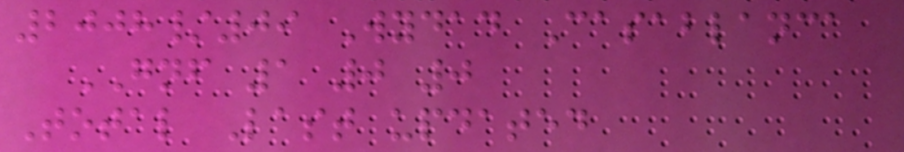2008/09 Wydad Casablanca
GNF 1 0 0
Total Last updated
